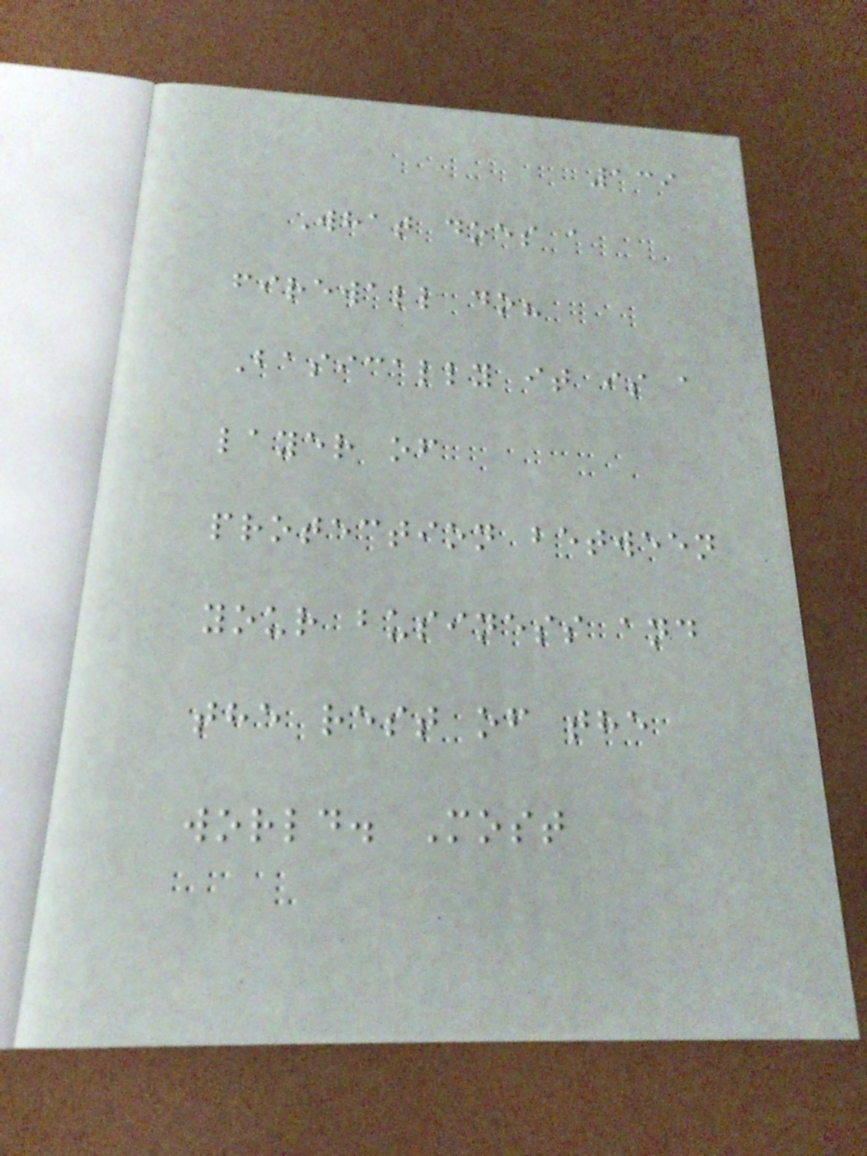139
What does a
firewall do?
Basically it is a
layer of
protection between
your business and
the rest of the
world. Most
